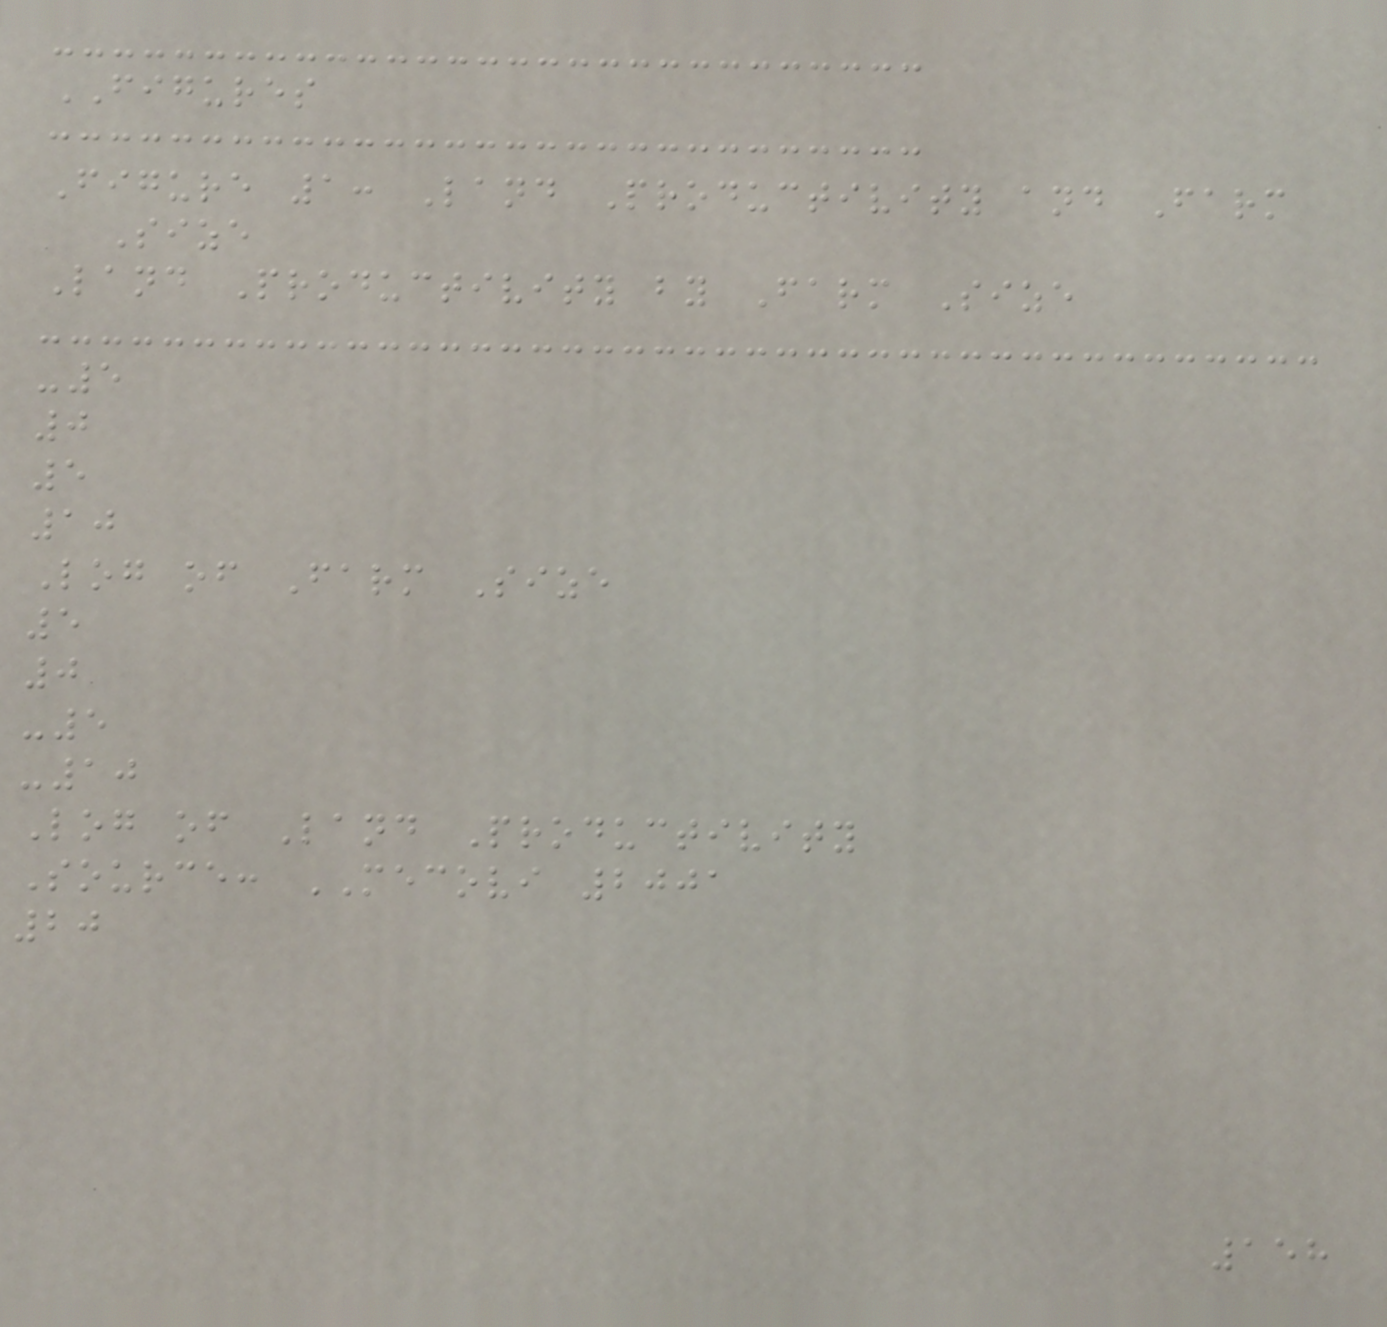FIGURES
Figure 1: Land Productivity and Farm
Size
Land Productivity by Farm Size
-5
0
5
10
Log of Farm Size
5
0
-5
-10
Log of Land Productivity
Source: MECOVI 2001
20
158
